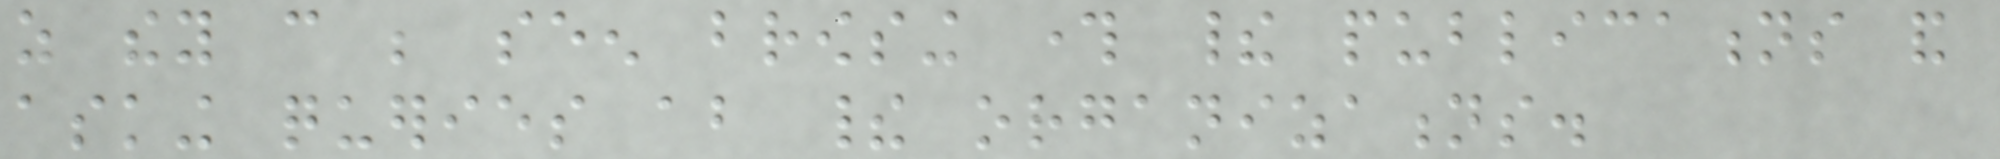as they can be seen browsing through their publications and
asking queries about their organizations.
